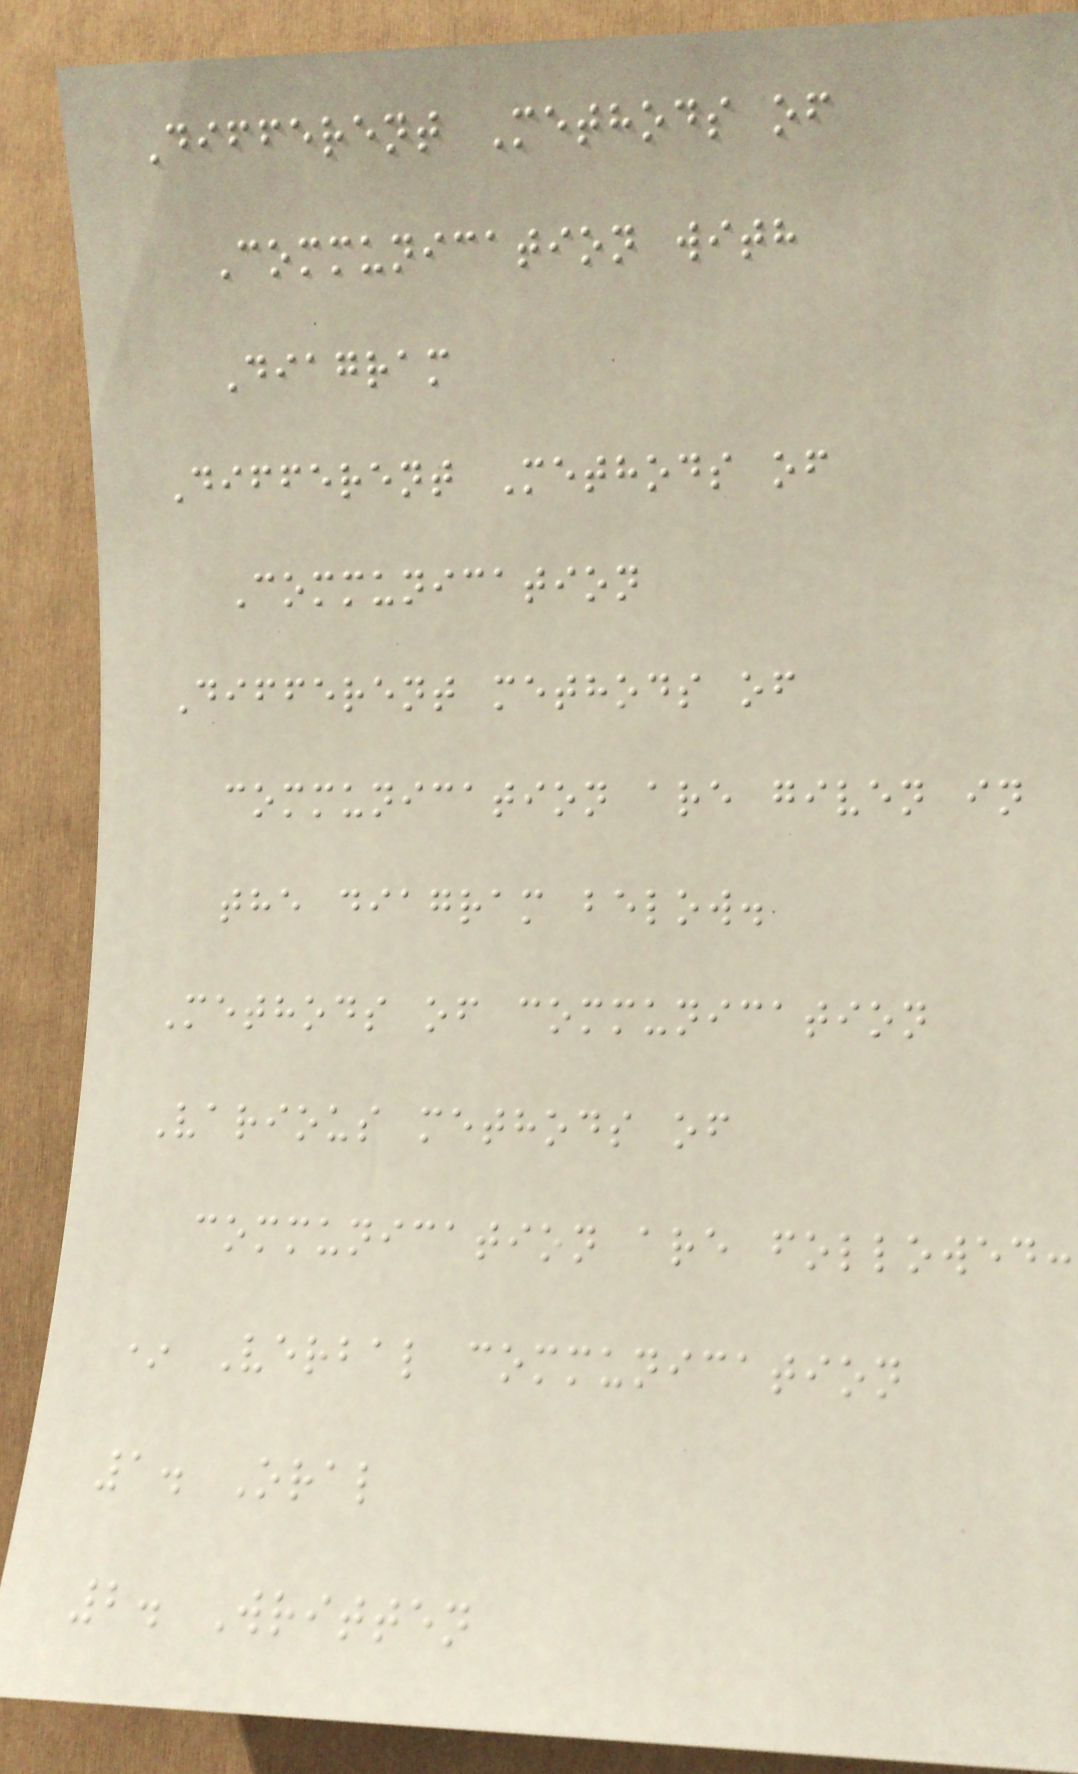Different Methods of
Communication with
Diagram
Different Methods of
Communication
Different methods of
communication are given in
the diagram below.
Methods of communication
Various methods of
communication are followed:
* Verbal communication
1. Oral
2. Written
